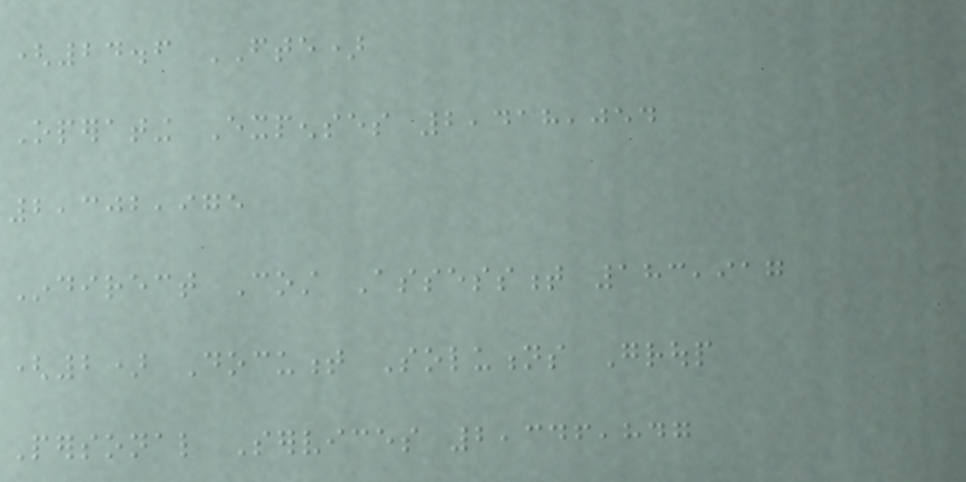(24.6 FTE)
Operating Expenses 2,418,054
2,302,975
Indirect Cost Assessment 183,917
(2) Document Solutions Group
Personal Services 2,346,847
